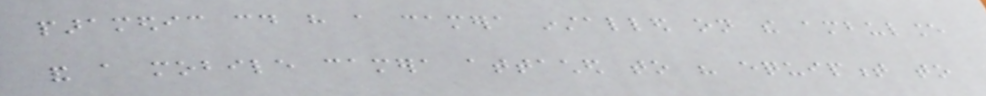paramedic could have a camera installed on the ambulance
and a mobile camera attached to his equipment to
